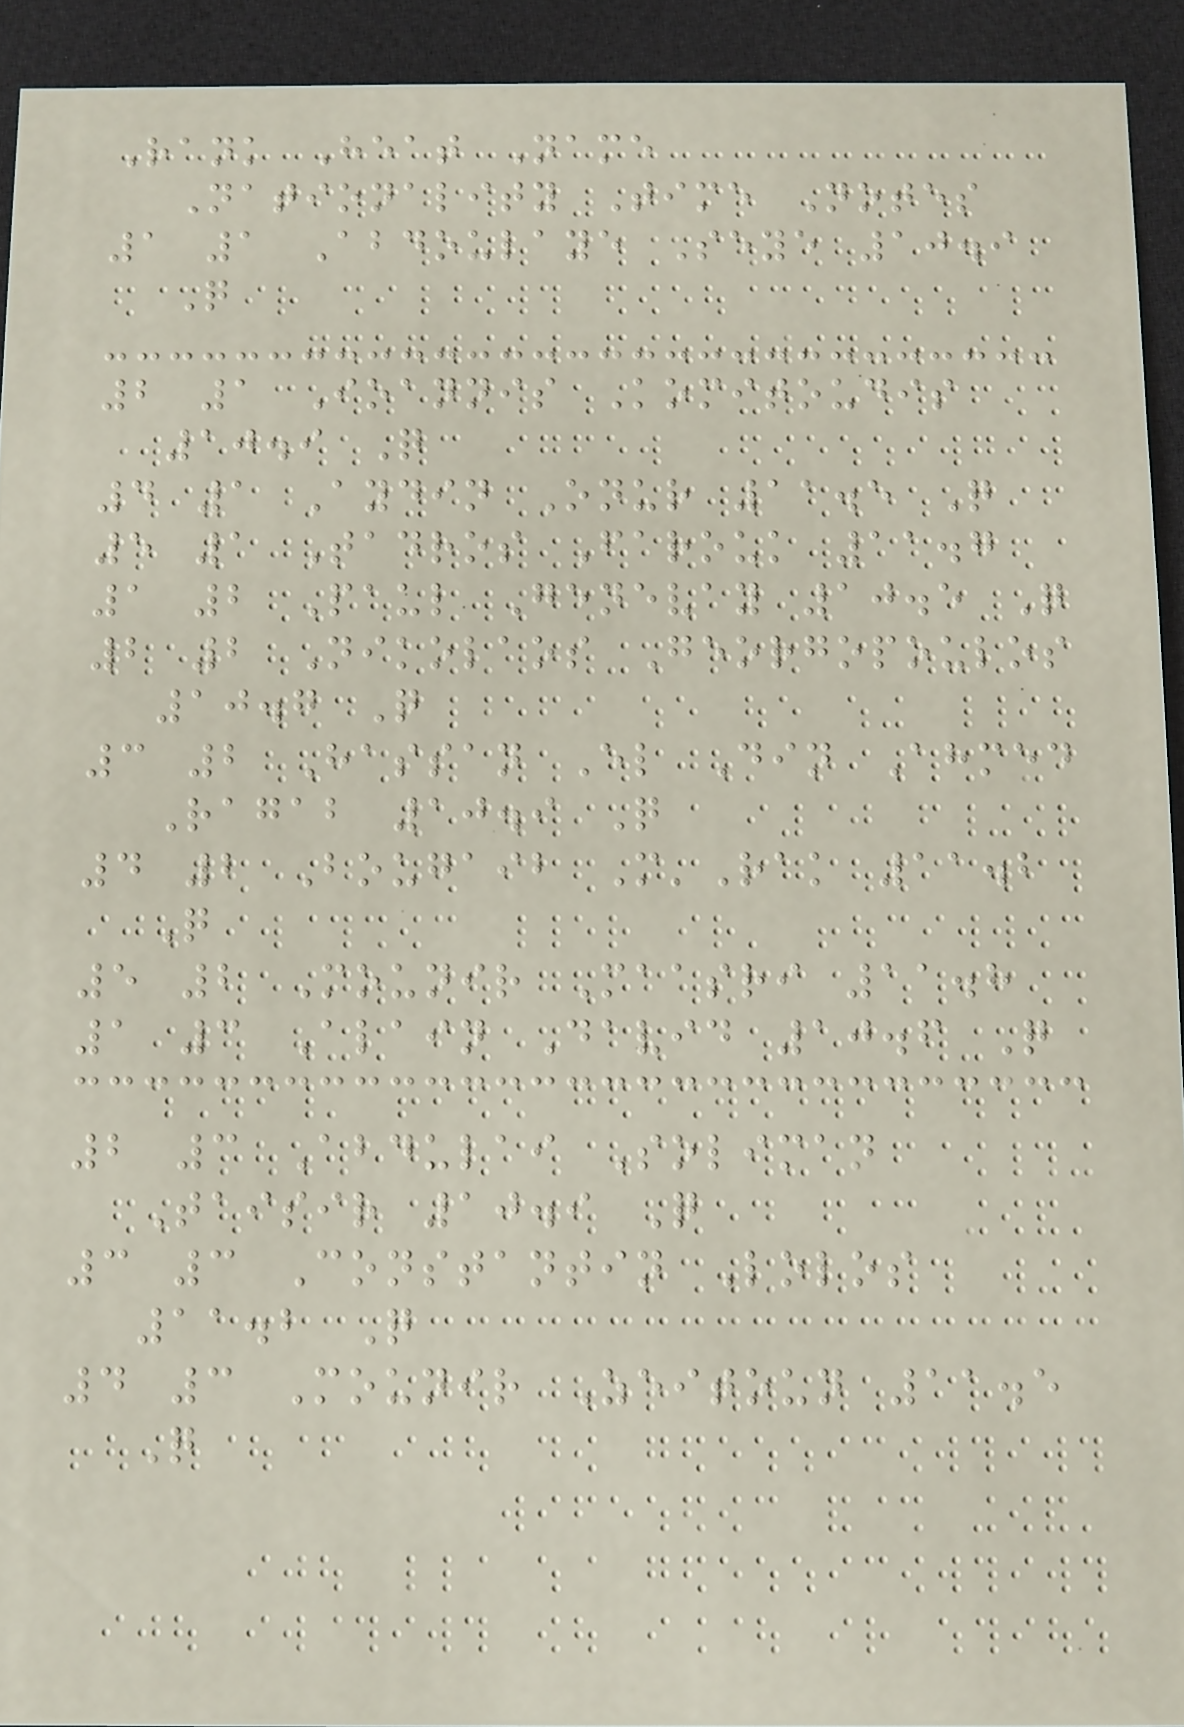Rank Heat Name
Nationality Time Notes
1 1 Abdoulaye Seye 10.9
Q
2 1 Ioannis Komitoudis
10.9 Q
4 1 Aydin Onur 11.5 Q
5 1 Tadros Farouk 11.7
1 2 Paul Genevay 10.5 Q
2 2 Nikolaos Georgopoulos
10.7 Q
3 2 Hassan El Din Ahmed
Ragab 10.9 Q
4 2 Bougaib M'Rak 11.2
Q
5 2 Mounir Maasri 11.8
1 3 Alain David 10.6 Q
2 3 Abdulai Soliman
Taisir 10.9 Q
3 3 Constantin Lolos
11.2 Q
4 3 Mounir Zeitoun 11.5
Q
